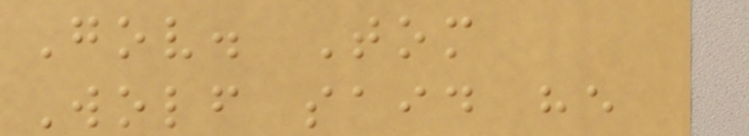Gov. Tom
Wolf said he
